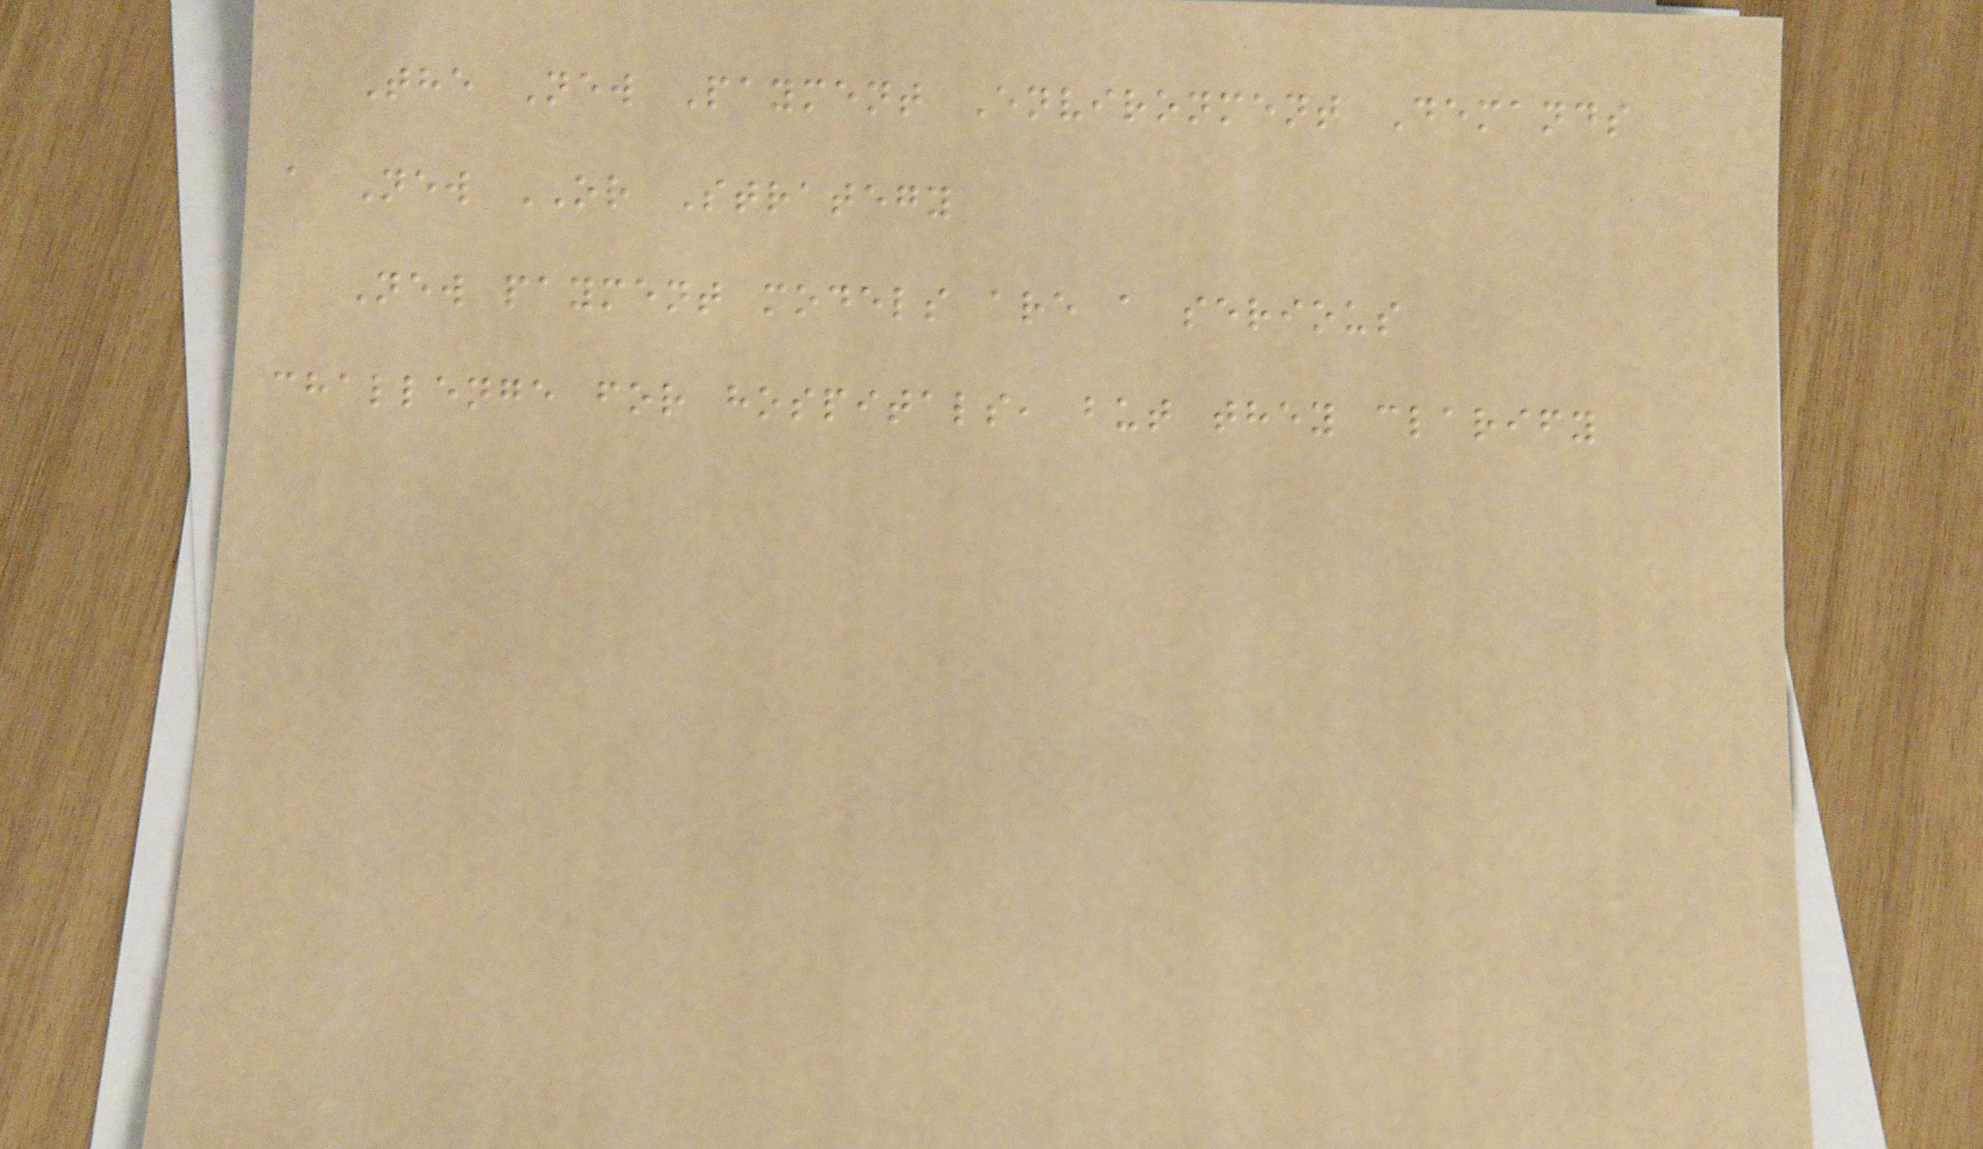The New Payment Environment Demands
a New OR Strategy
New payment models are a serious
challenge for hospitals, but they clarify
